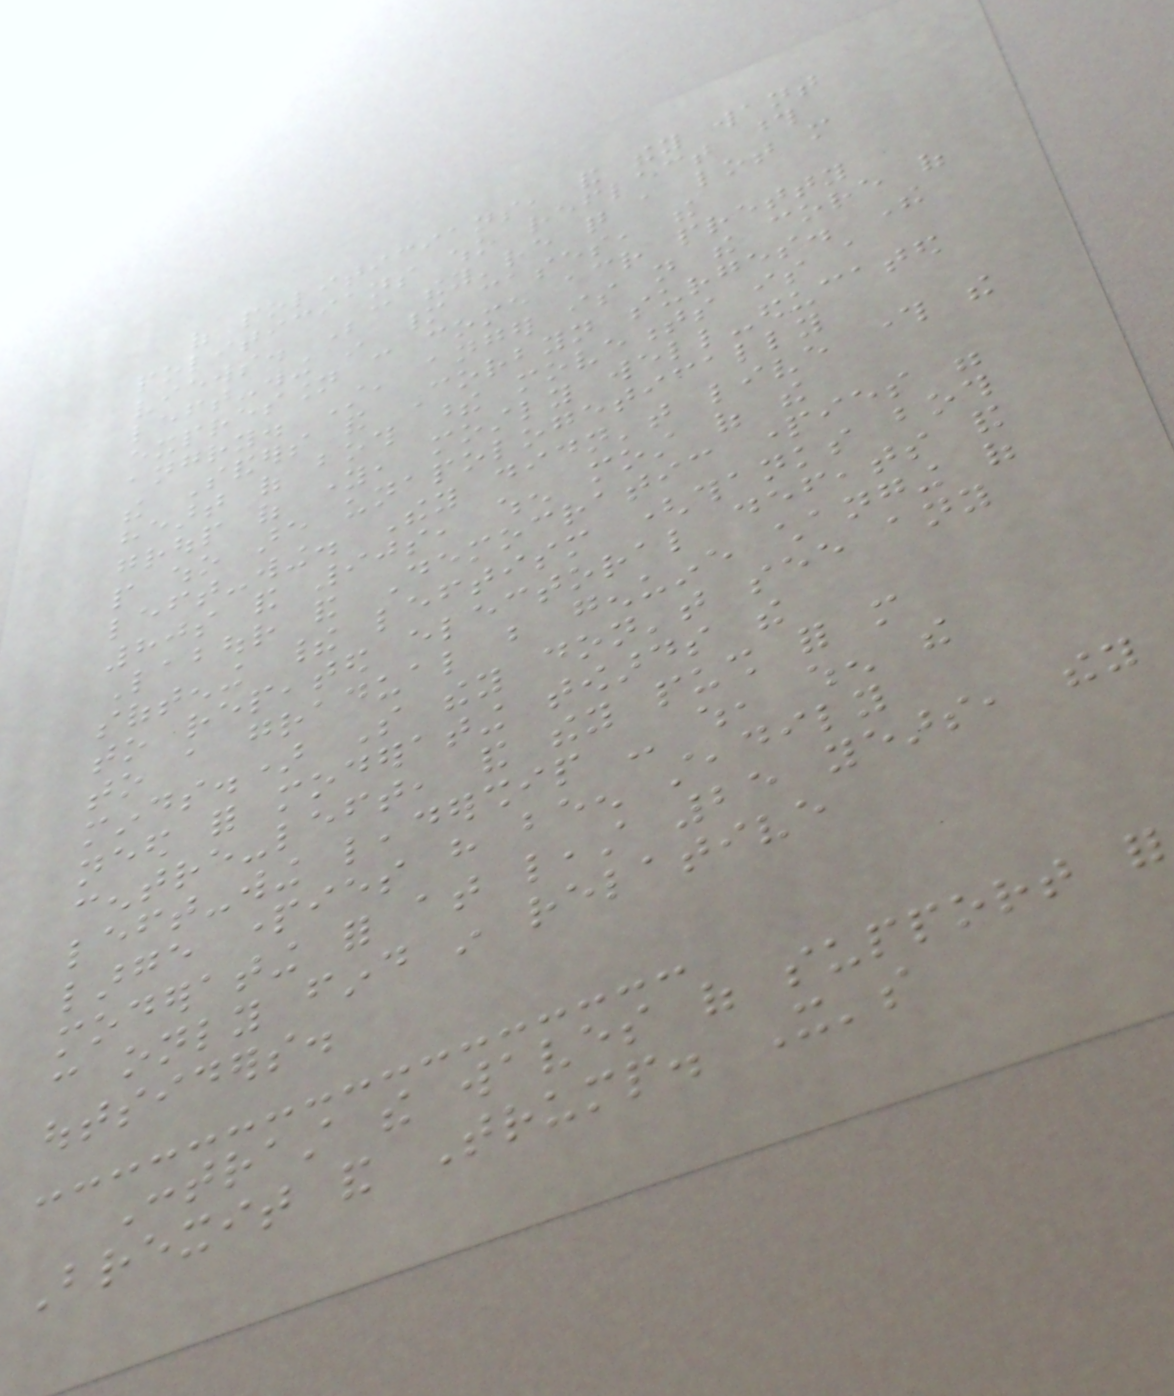of politicians, and they want
politicians who reflect those
views. Because they're quite a lot more
left-wing in many cases, the
expression can come across pretty
angry. Still, anger is not the core of
the Sanders and Corbyn surges. The
heart of both these movements is a
group of young, mostly well-educated
people who are unapologetically
left-wing. They didn't live through the
80s and 90s, when most of the
Labour and Democratic parties were
softening their leftism (thanks both
to repeated electoral defeats and
to a gradual but genuine changing of
minds.) So they don't see any
need for moderating towards the
centre-left, and they push for more
left-wing leadership - which, when the
large parties have been steadily
moderating for at least 25 years, they
can only find in relative
outsiders.
Contrast the waves of support for
Brexit and Trump. It's
